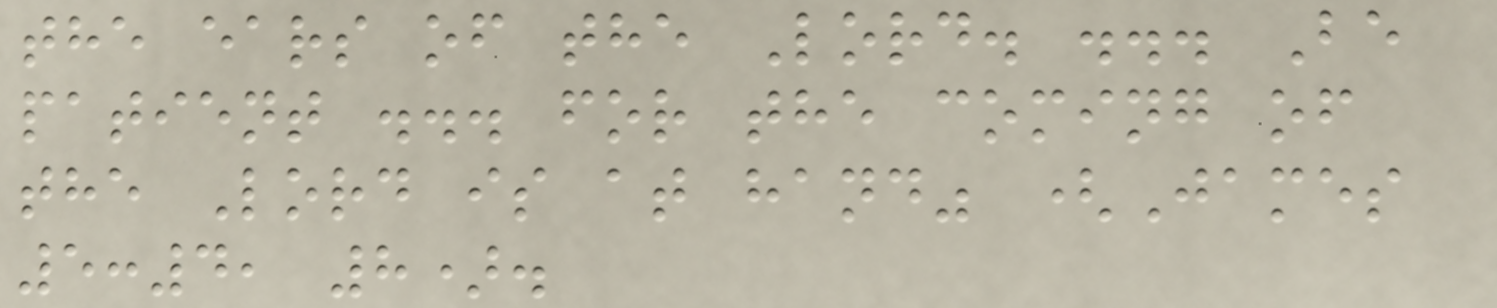the ears of the Lord. ... Be
patient ... for the coming of
the Lord is at hand" (James
5:4, 8).
